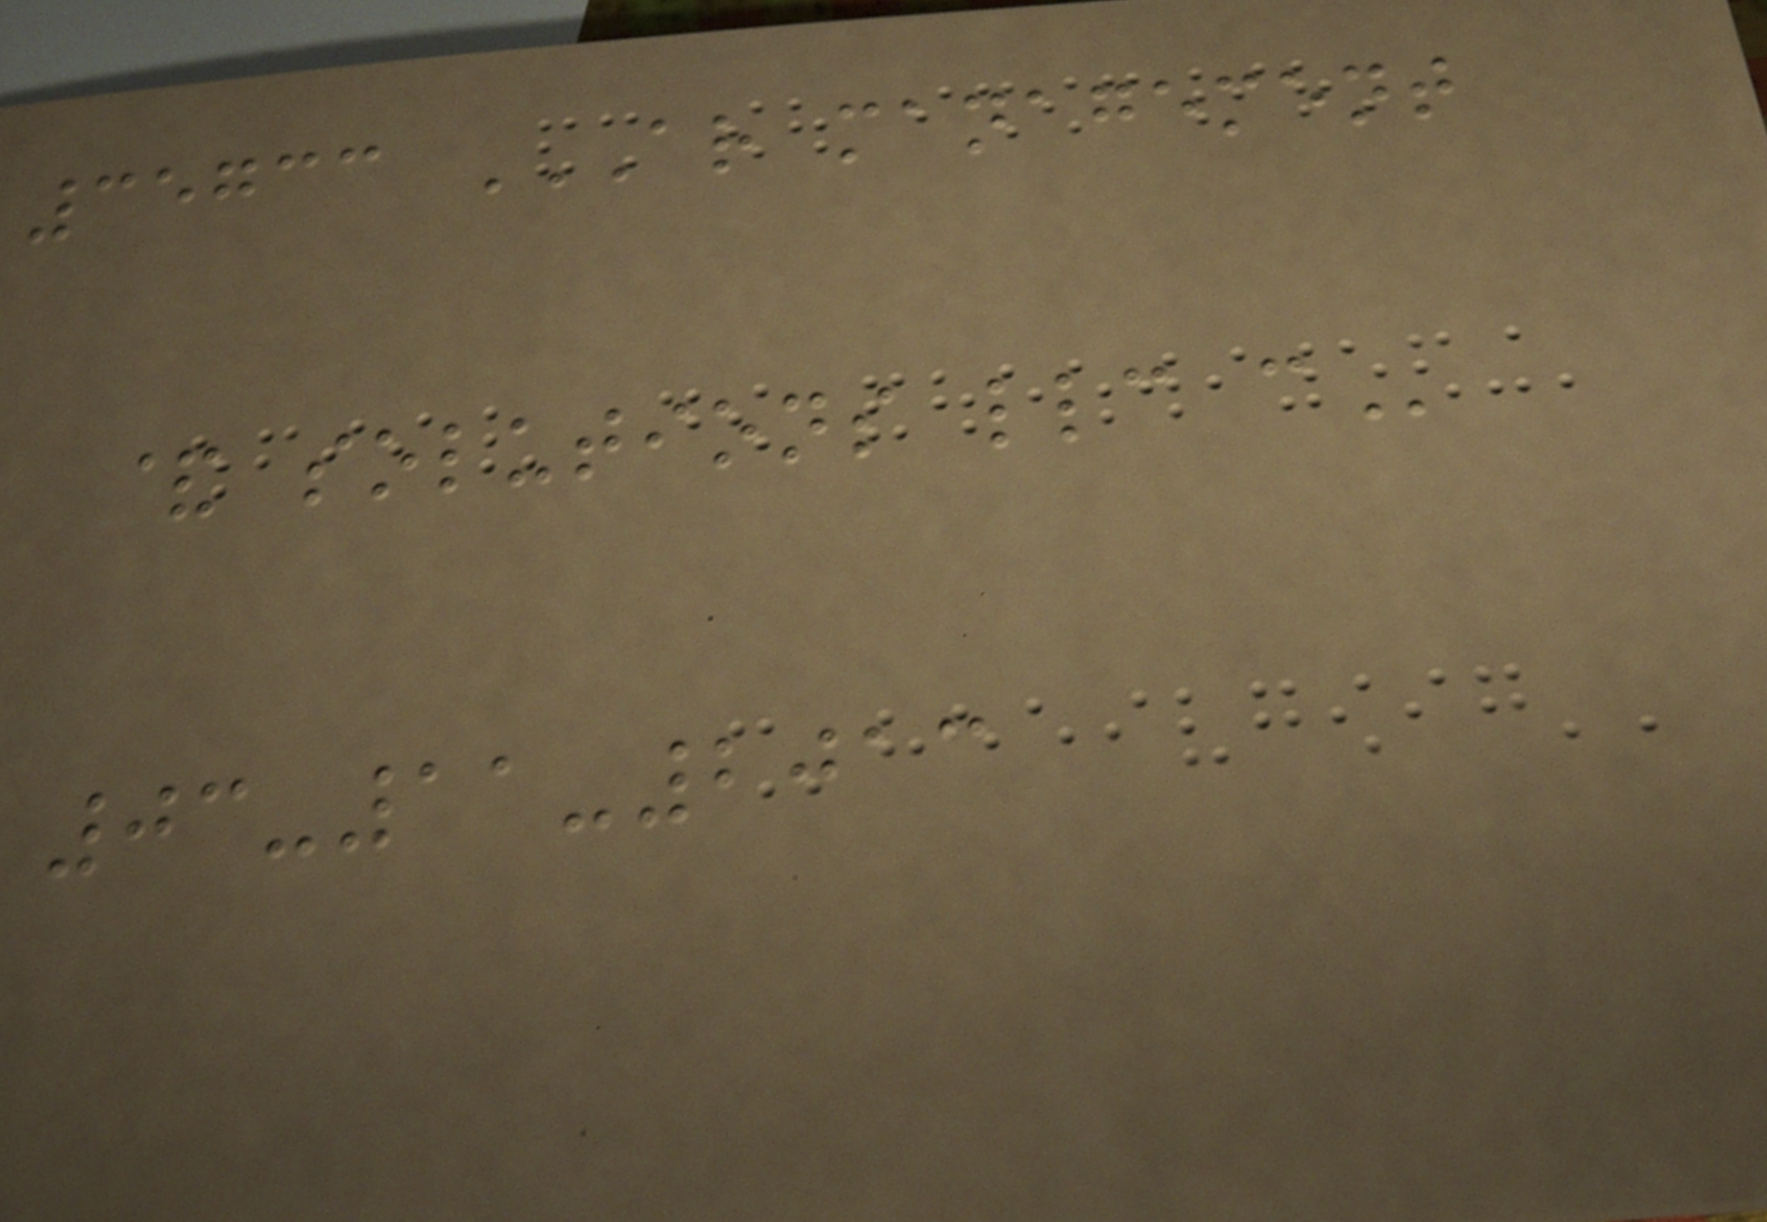35733 AR MANAGEMENT
& SOLUTIONS LLC C
03-11-2013
